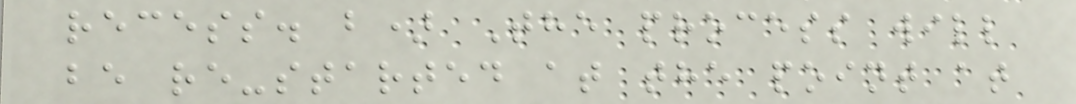recess. b) The process will
be re-started at the point at
